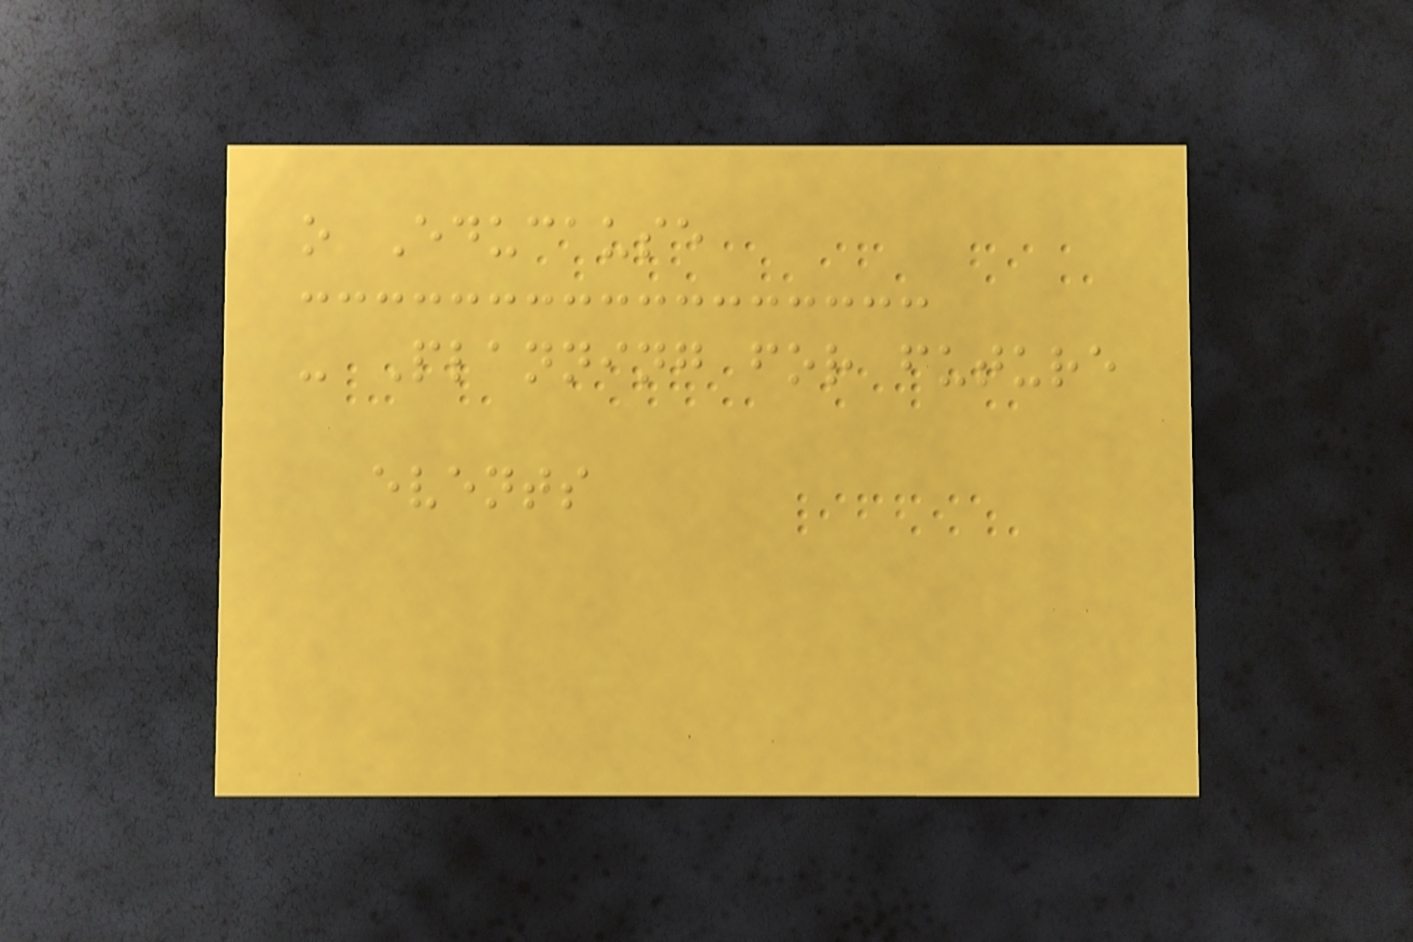o Educause
- Planning for future
events
